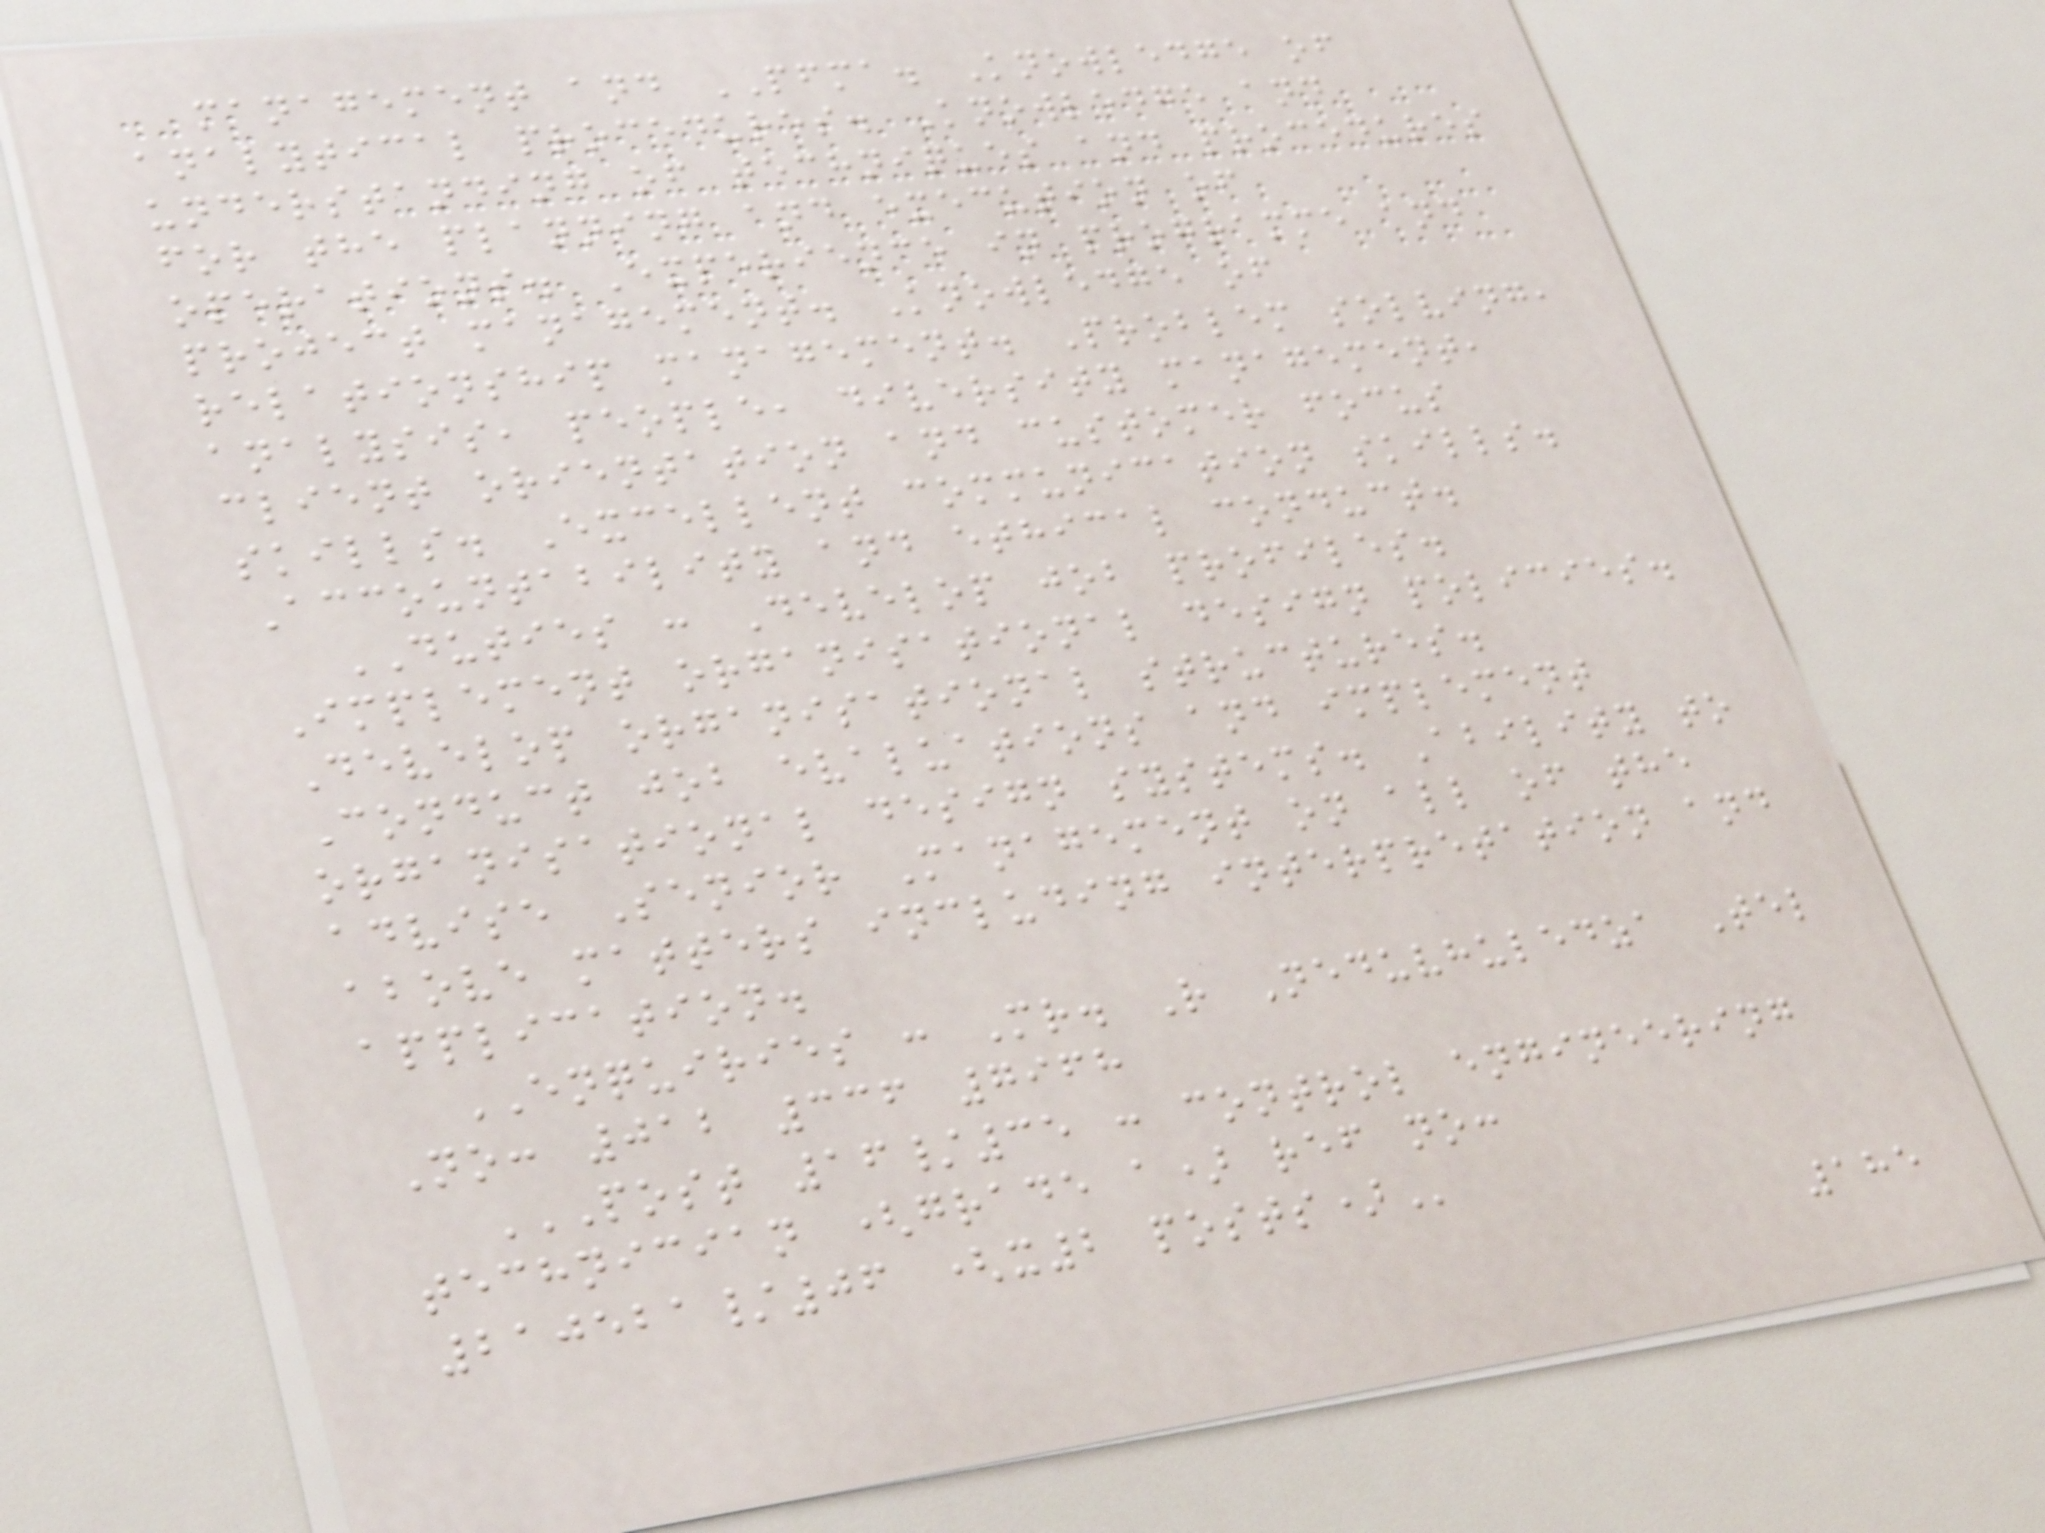management and PFMA. Knowledge of
analytical procedures. Knowledge and
understanding of techniques and procedures
for the planning and execution of
operations. Experience in programme and
project management. Knowledge of
relationship management. Problem solving,
analysis, people, diversity management,
client orientation and customer focus
skills. Excellent communication skills.
Accountability and ethical conduct.
DUTIES : Develop job profiles.
Implement organisational design policies.
Develop organisational structures.
Conduct job evaluations and implement
organisational design systems. Ability to
advise Senior Management on all of the
above matters including interpretation and
application.
ENQUIRIES : Mr. R Neduvhuledza Tel
No: 012 336 7968
POST 16/35 : CONTROL ENGINEERING
TECHNICIAN (GRADE A) REF NO:
210521/06 (X2 POSTS)
185
